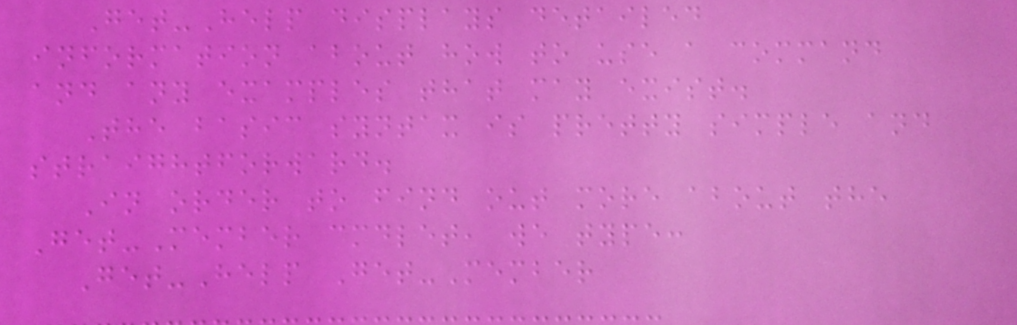Get-Help displays detailed
information about how to use a command
and any examples that may exist.
The basic syntax is pretty simple and
straightforward.
In order to find out more about the
Get-Member cmdlet, we type:
Get-Help Get-Member
